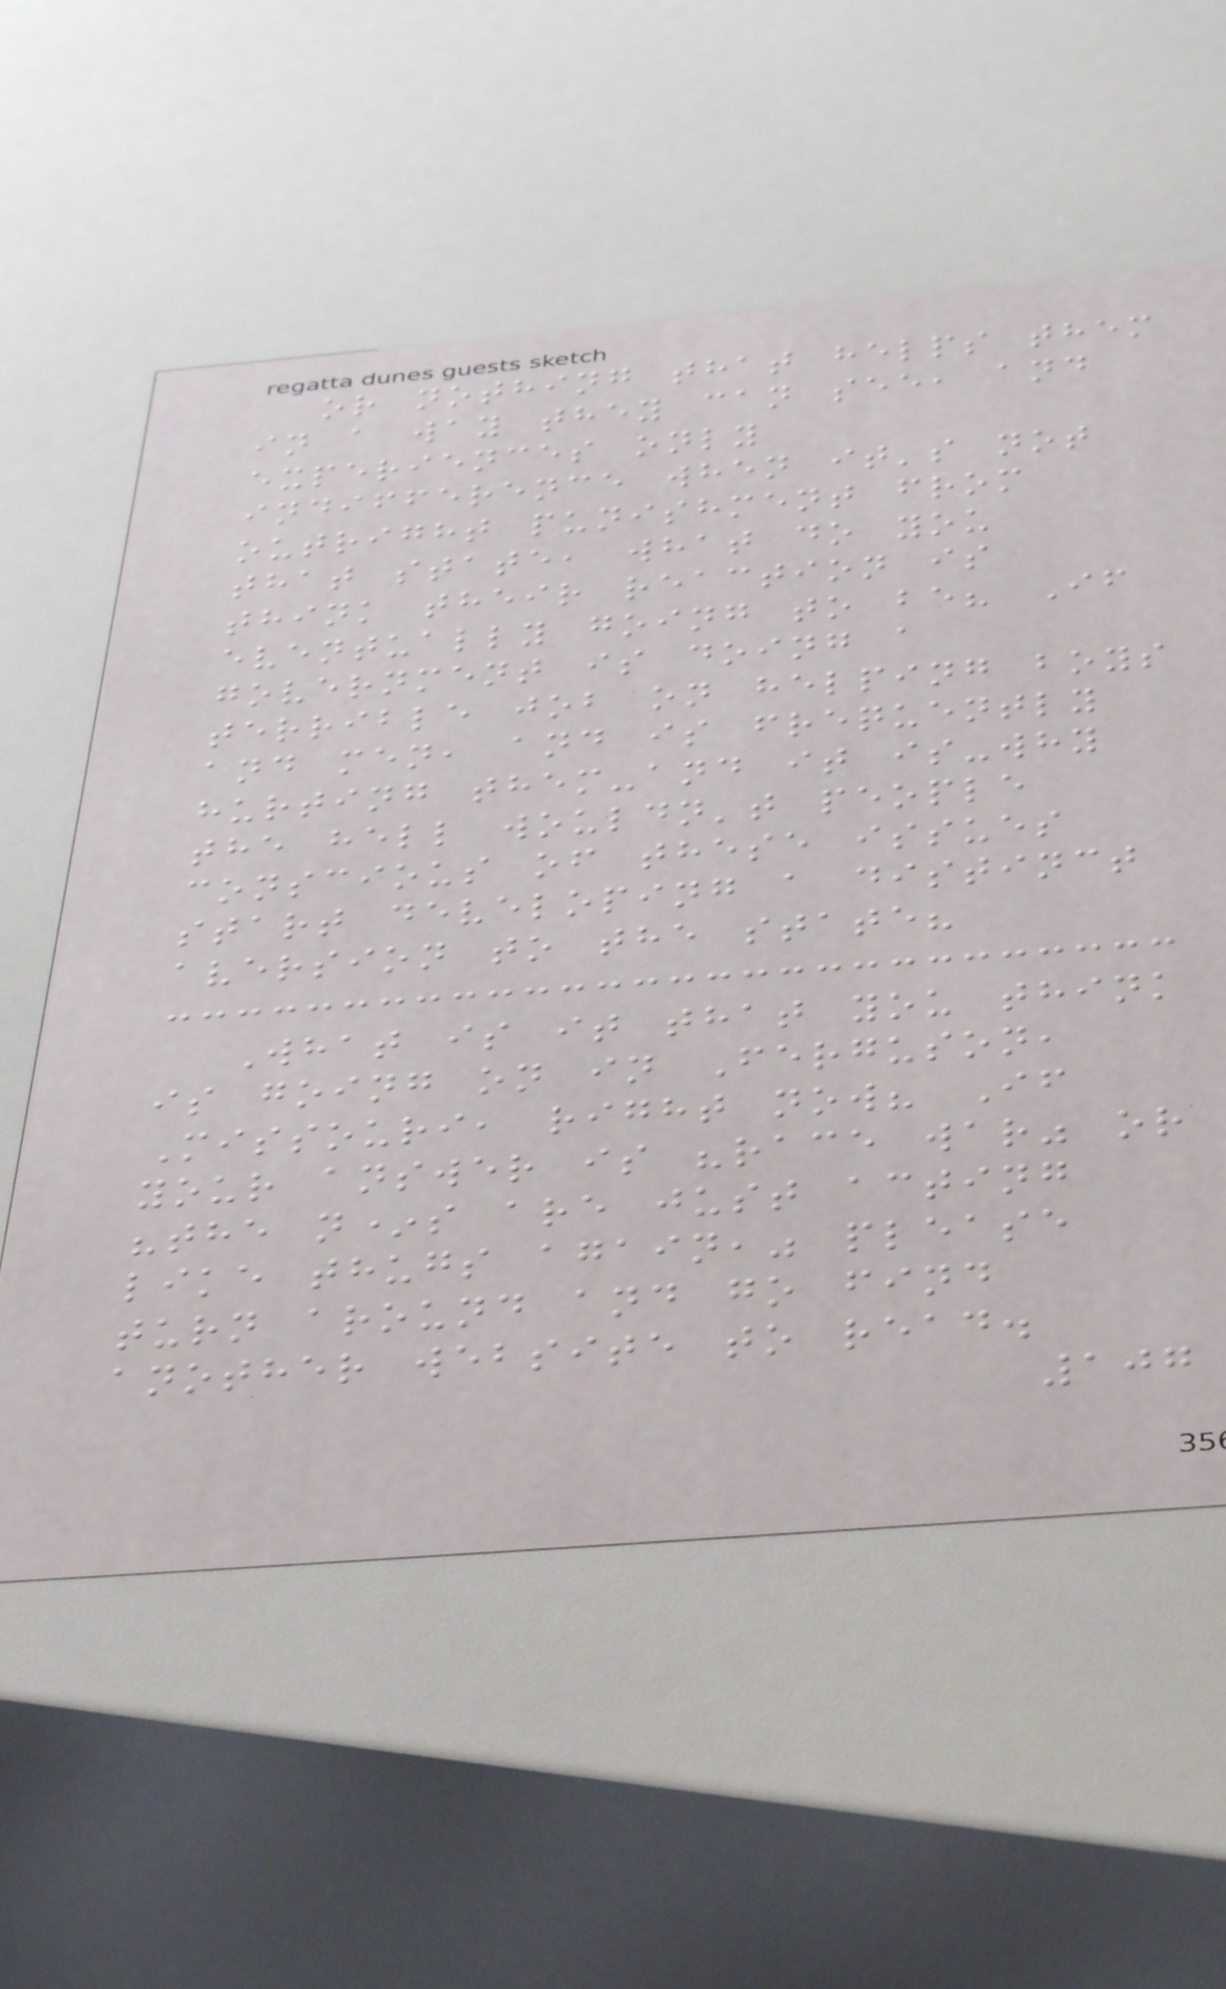or nothing that helps them
in a way they can see, and
experiences only
indifference when it's not
outright punishment from
that state, what do you
think their reaction is
eventually going to be? If
government is doing a
terrible job on helping boys
and men, and is frequently
hurting them-and it is-why
the hell wouldn't people
conscious of these issues
start developing a distinct
aversion to the state?
What is it that you think
is going on in Ferguson,
Missouri, right now? If
your answer is "race war" or
"the n*s are just acting
like thugs again," please
turn around and go find
another website to read.
107
